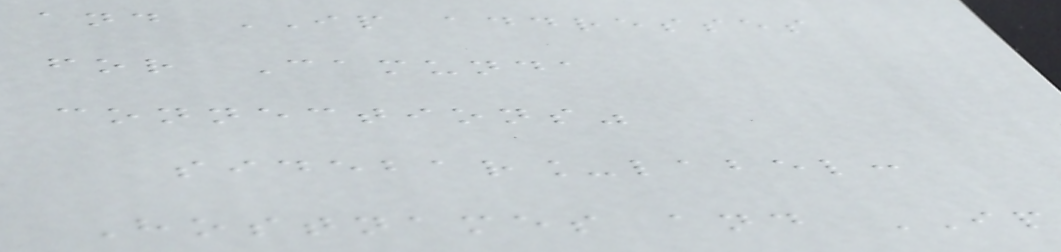and IP addresses
for Camunda
connections"
sidebar_label:
Hostnames and IP
